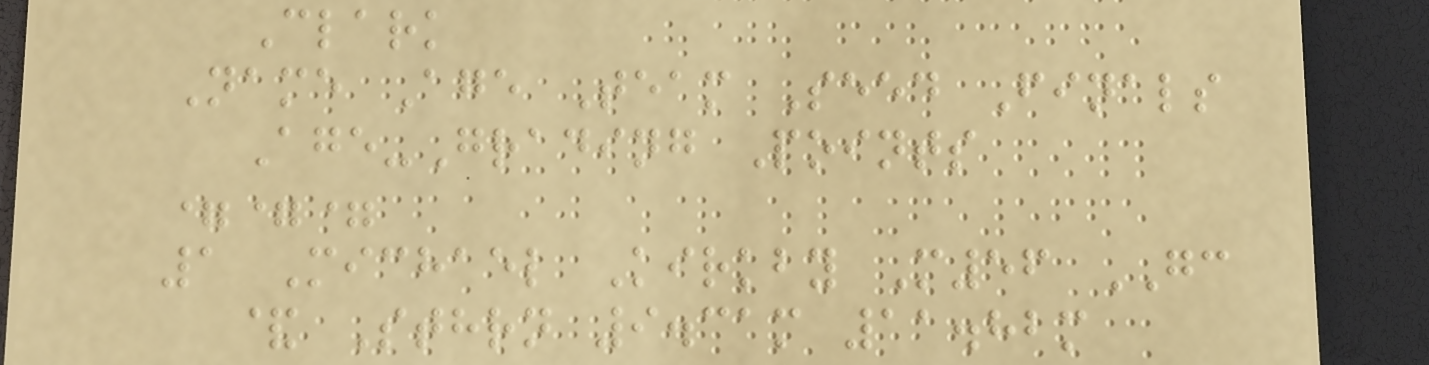Clark
Name Age Team Seed Finals
Age-Grading Points
===
1 Michael Kirkby M56 GC
& Sthrn 9.31m 11.82m
